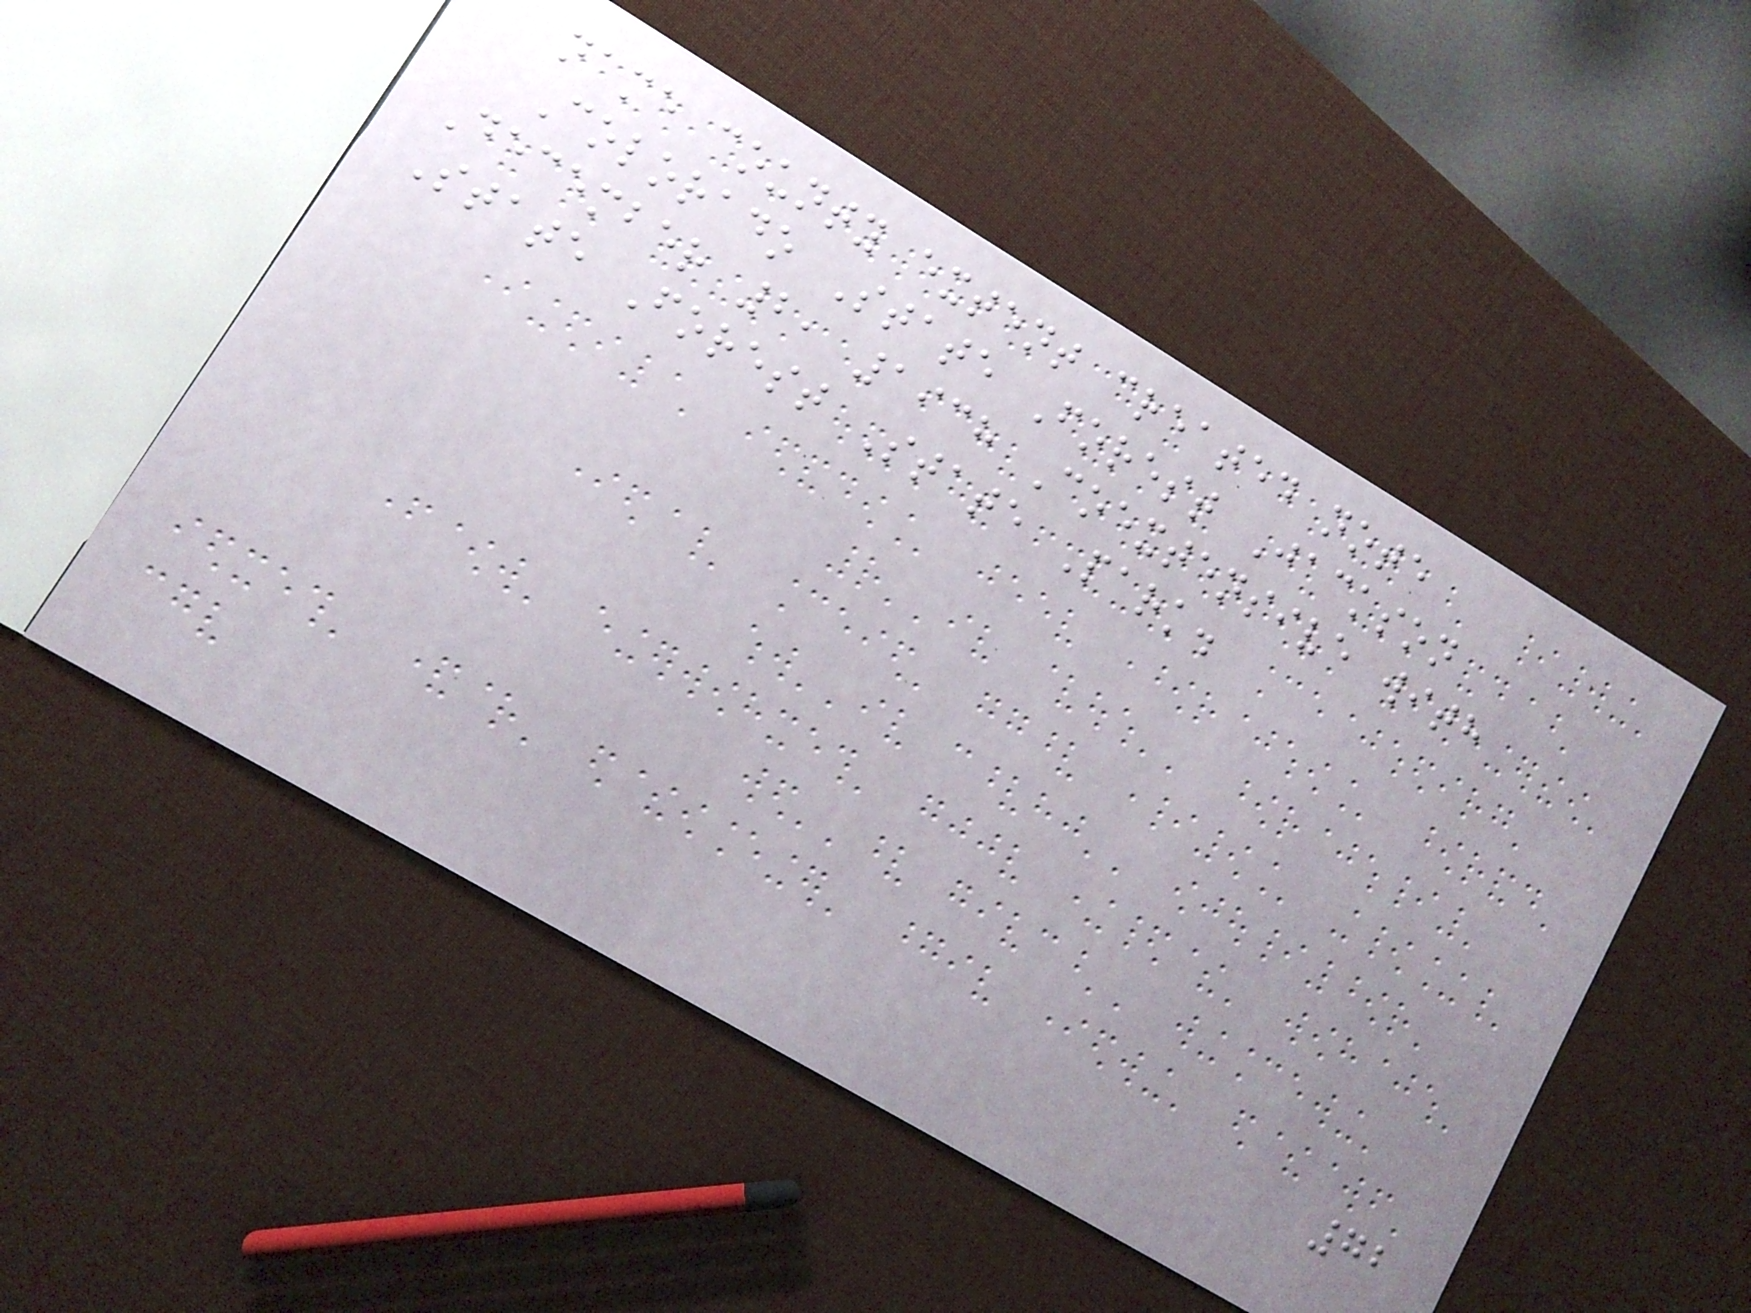name county extent created note
Colorado State Forest Jackson
December 2, 1938 Coextensive with
State Forest State Park.
72
